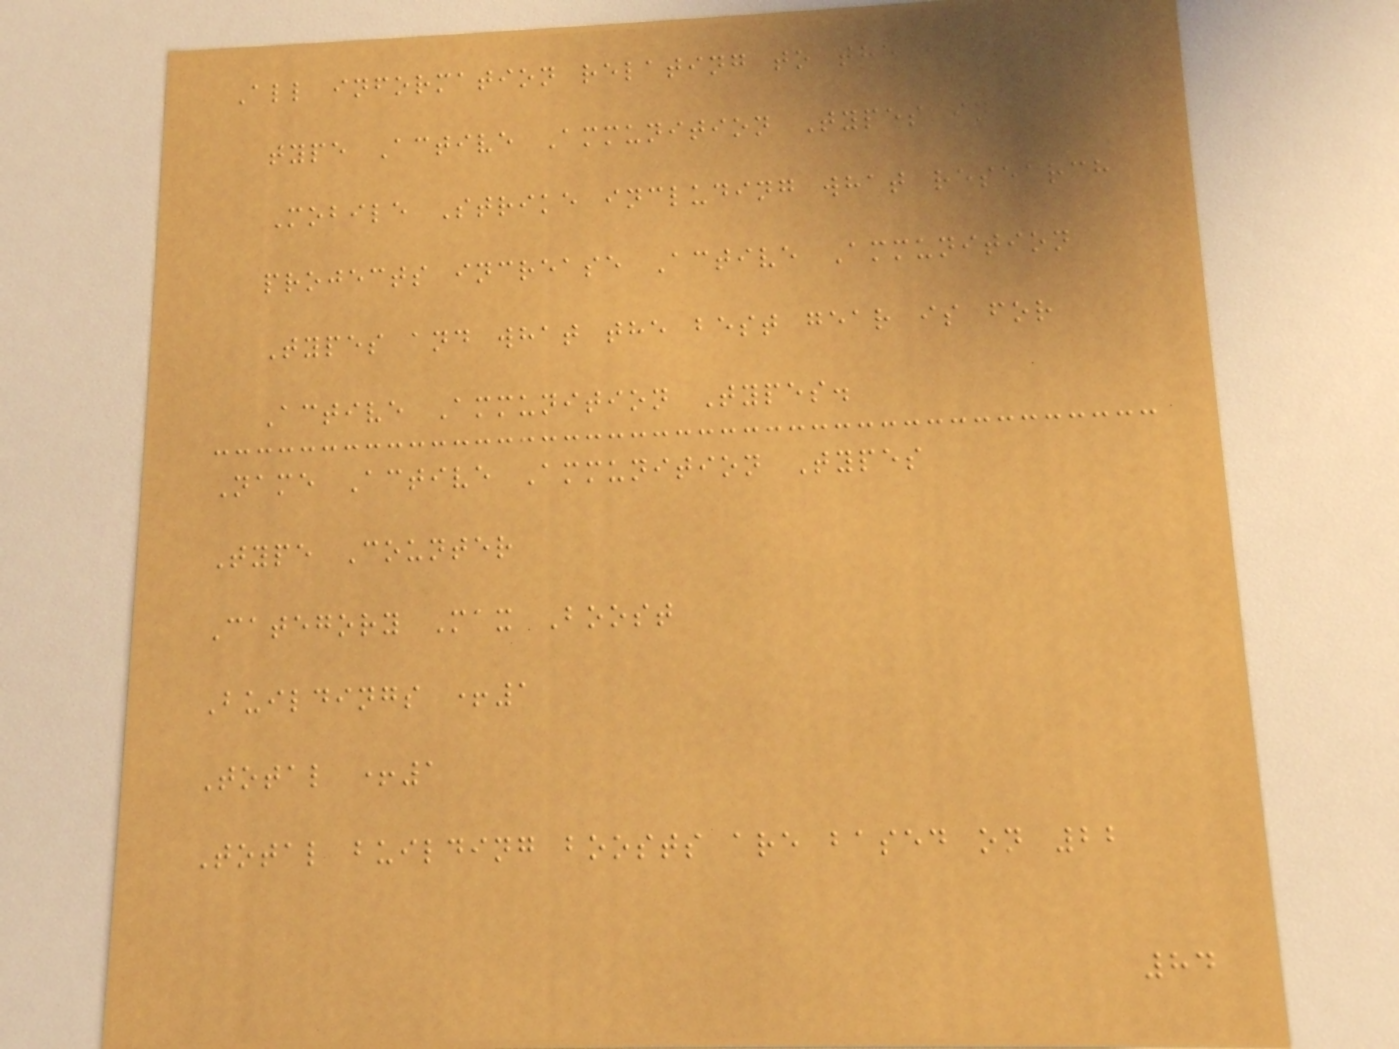All information relating to the boost
type Active Ammunition Types in
Mobile Strike including what research
projects increase Active Ammunition
Types and what the best gear is for
Active Ammunition Types.
Name Active Ammunition Types
Type Counter
Category Max Boost
Buildings +1
Total +1
Total building boosts are based on 22
84
